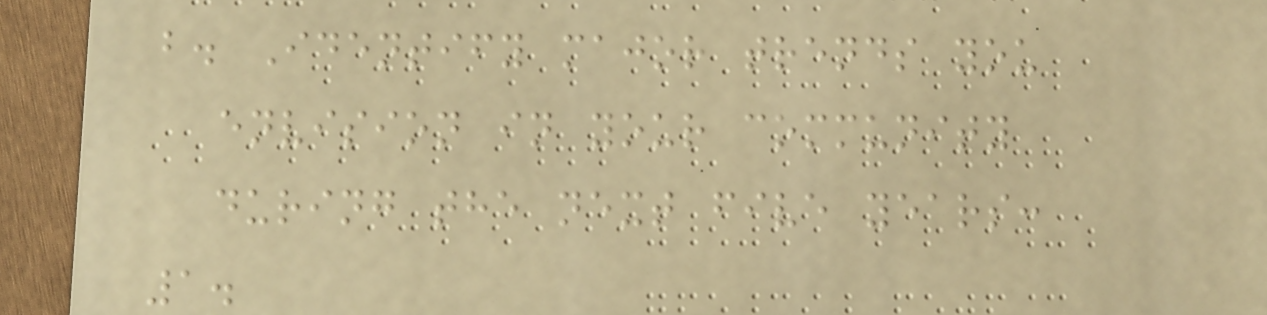b. Identify major trends you
envision in your community
during the next five years:
1.
